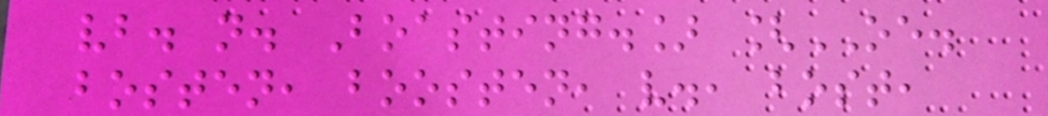vb. n. Boasting.] [OE.
bosten, boosten, v., bost,
